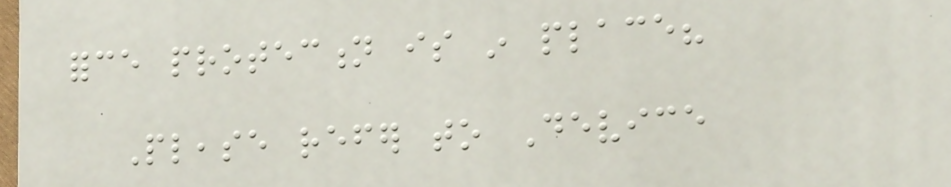force protection is in place?
Please refer to Device
